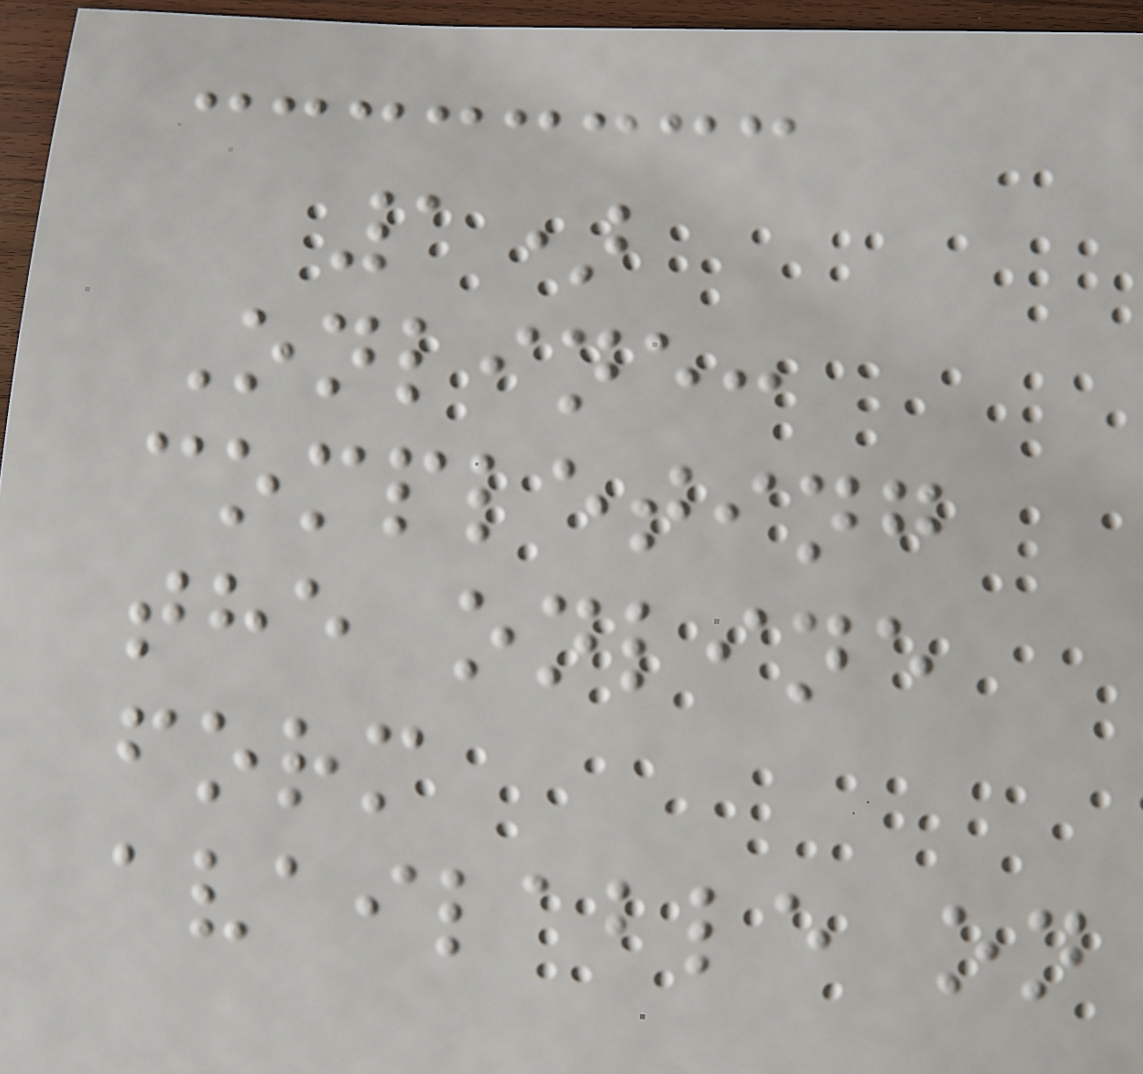1)
Online:
completing
the online
form
available on
